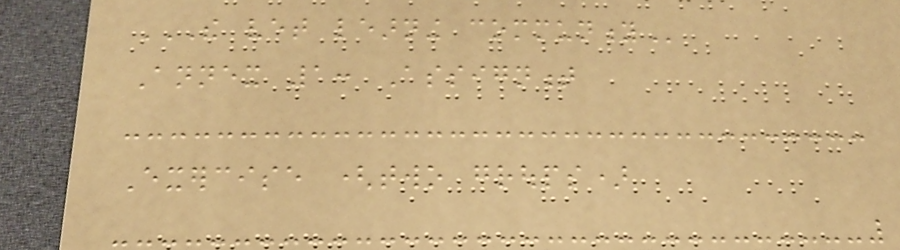THE VET LEARNING COMMUNITY
Annex 1: Assignment
Exercise (two groups)
